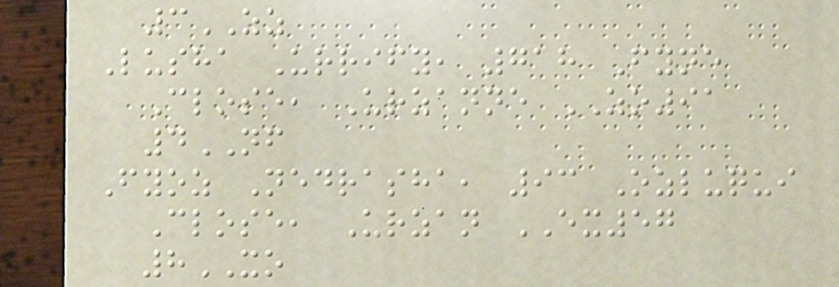3ZZ
Lusha Urrify, 718 Fyne
Close, Urzanne ZO91
4NF
Fyoz Nedrasha, 93 Ozluqui
Close, Urzan EX57
8XO
